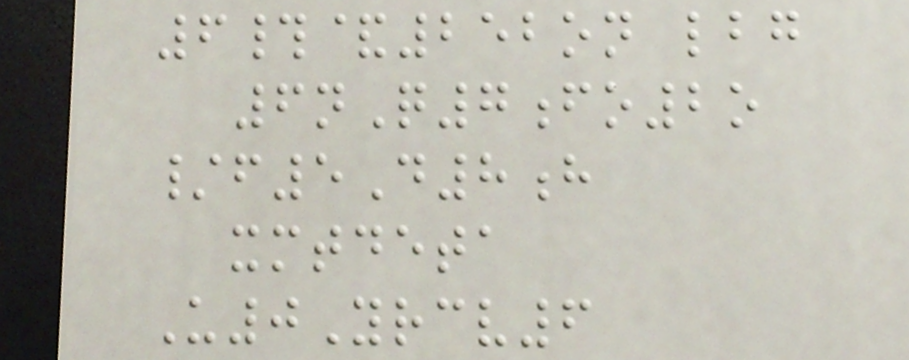6#&252on lbg
6nQ7fo2o
/f5D8h
xmtdeta
U0Yrcv6
